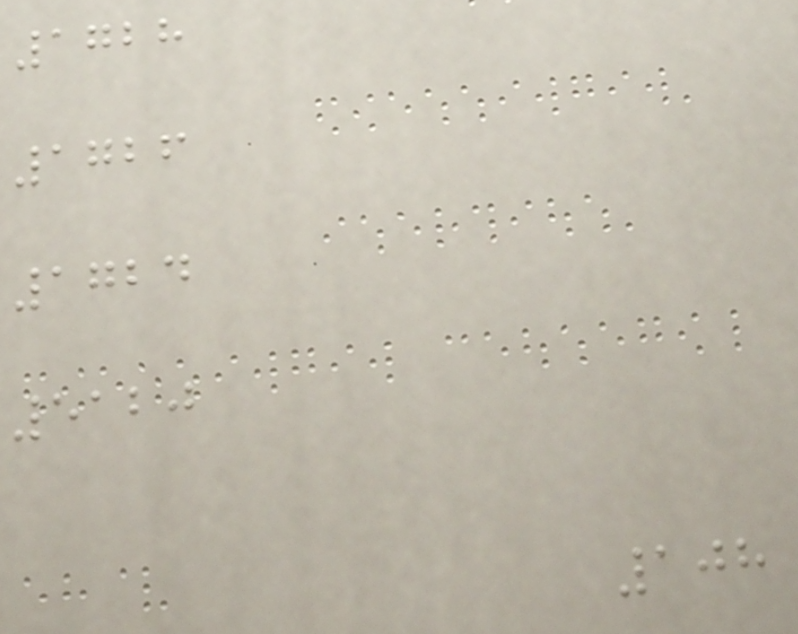1728
1726
1724
5120
108
